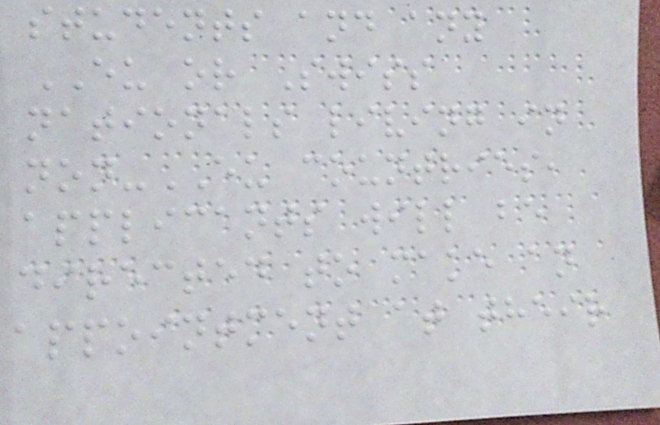students and any
EU or Swiss
nationals living in
non-EU countries,
applicants will be
directed to make an
appointment at their
